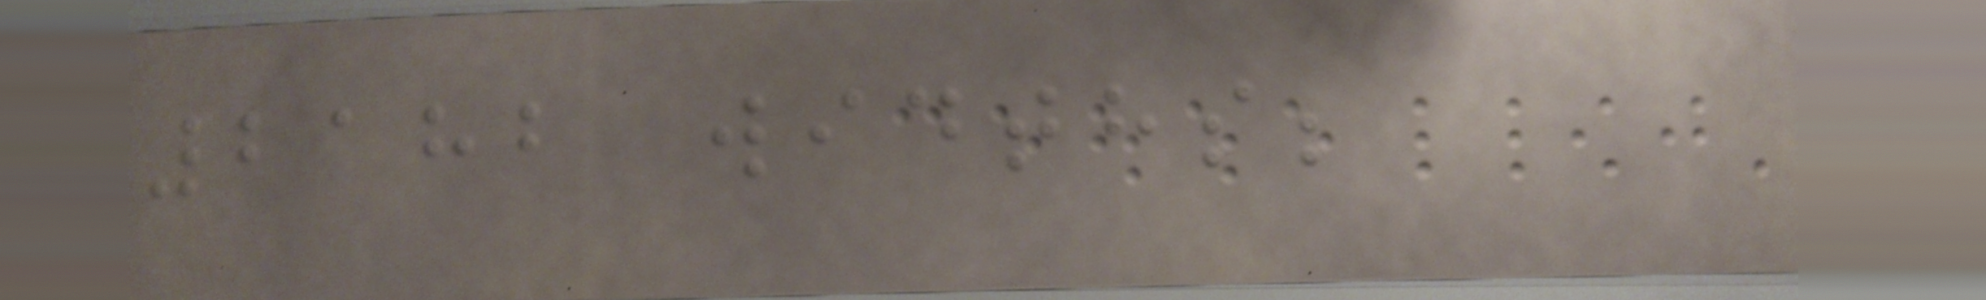2182 widths;
